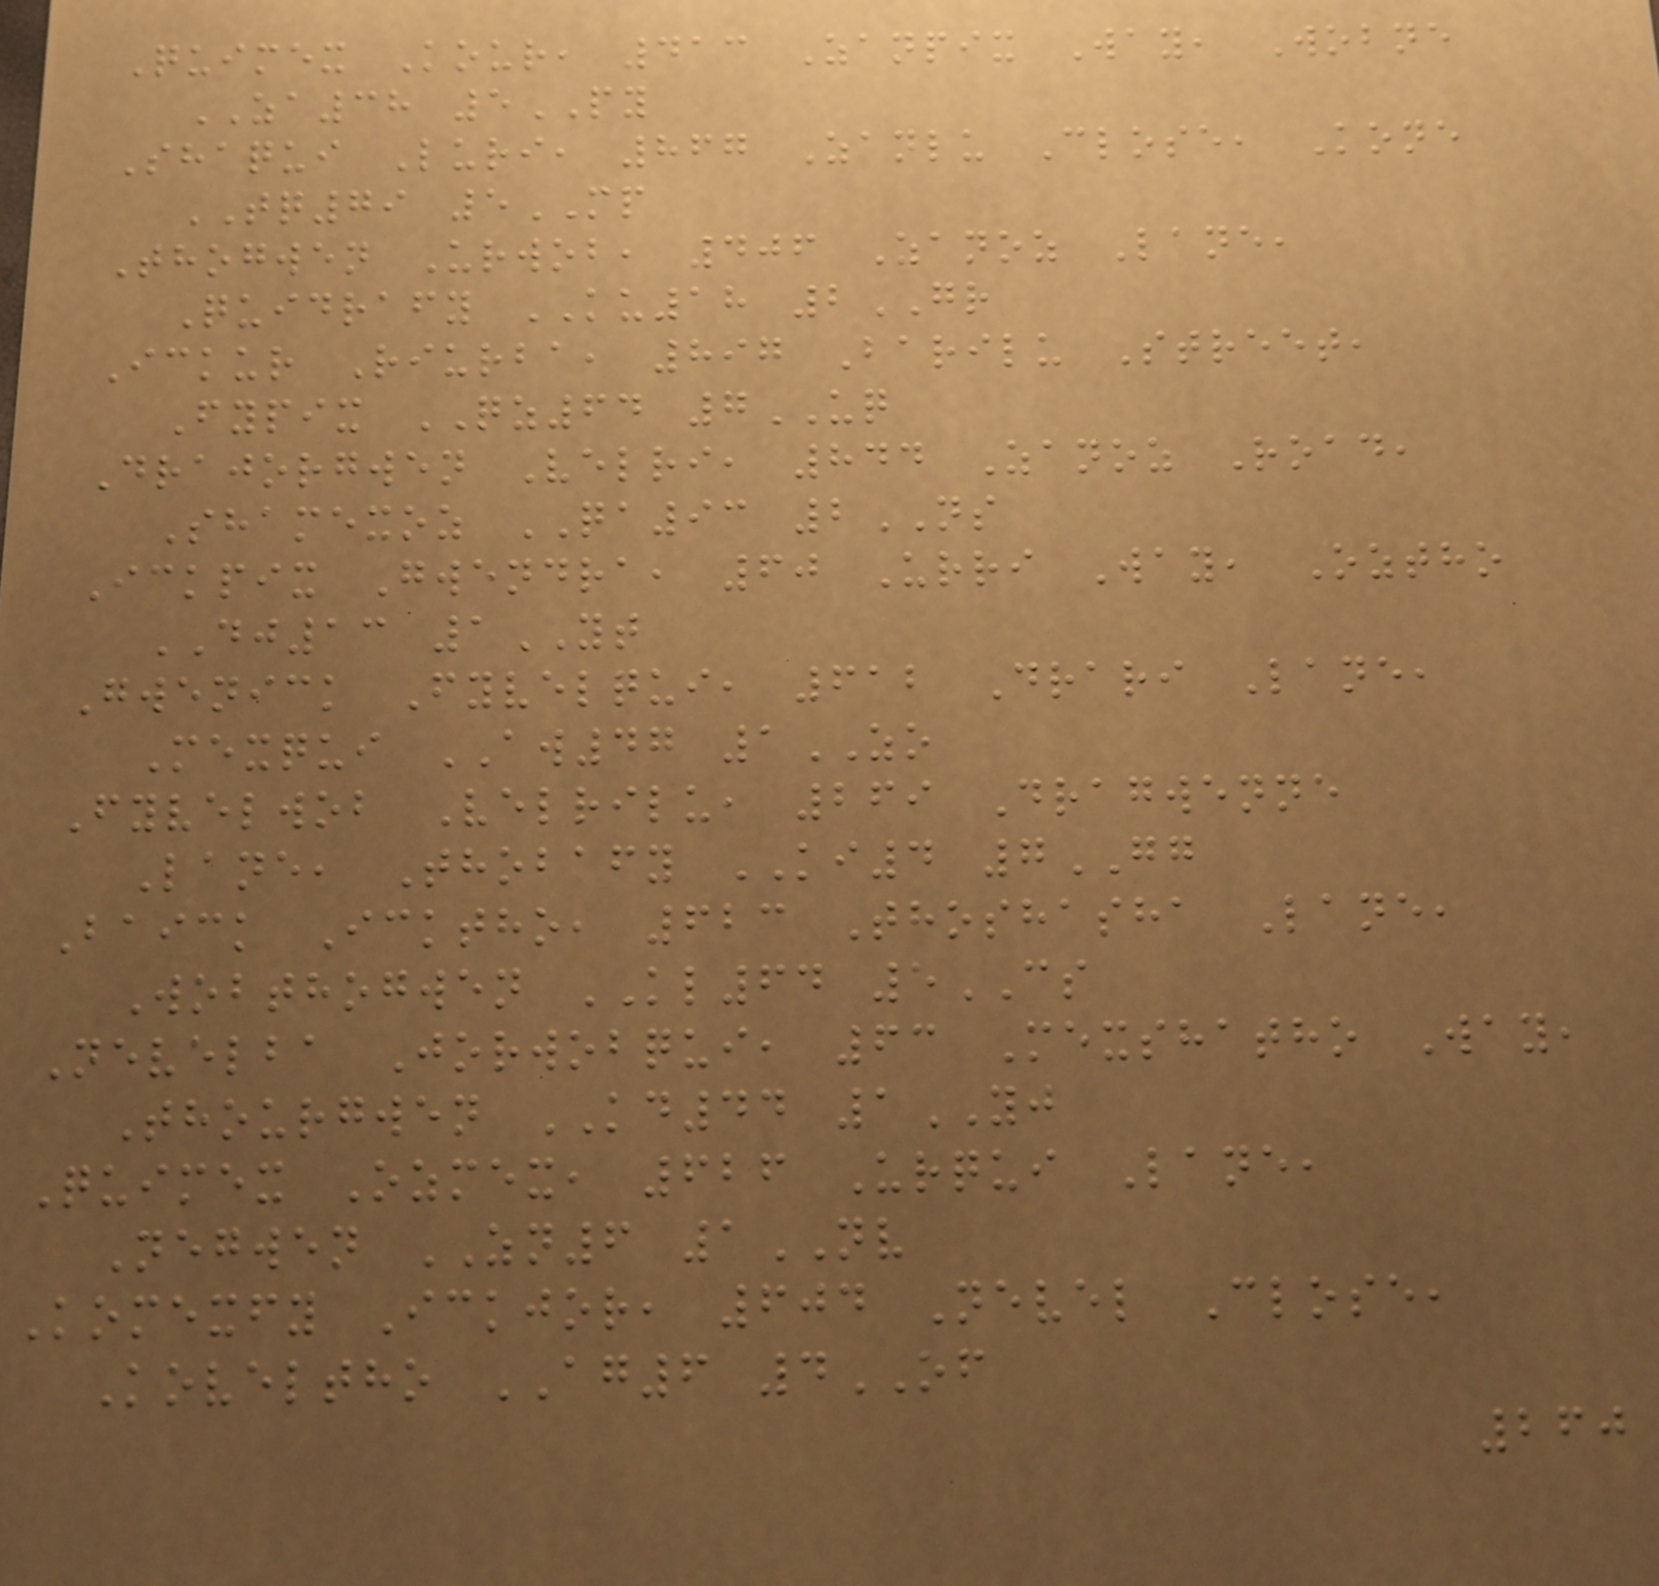Quimex Kour, 413 Zanpix Way, Wobne
ZA38 5PY
Shaqui Luri, 867 Zanlu Close, Kone
TQ79 5MP
Thogwen Urwob, 406 Zanoz Lane,
Quidrafy KU18 2GR
Ickur Riurba, 897 Barilu Street,
Fypix QZ64 7UQ
Drajorgwen Velri, 844 Zanoz Road,
Shamexoz QA93 2NS
Ickpix Gwendra, 60 Urri Way, Oztho
DJ13 1YT
Gwenick Fyvelqui, 612 Drari Lane,
Mexqui AW47 1ZO
Fyvelwob Velrilu, 269 Dragwenne
Lane, Thobafy KI4 7GG
Baick Icktho, 623 Thoshasha Lane,
Wobthogwen KL64 5CS
Nevelba Jorwobqui, 63 Mexshatho Way,
Thourgwen KD44 1YJ
Quimex Ozmex, 626 Urqui Lane,
Negwen ZN6 1NV
Komexfy Ickjor, 604 Nevel Close,
Koveltho AG6 4OF
260
